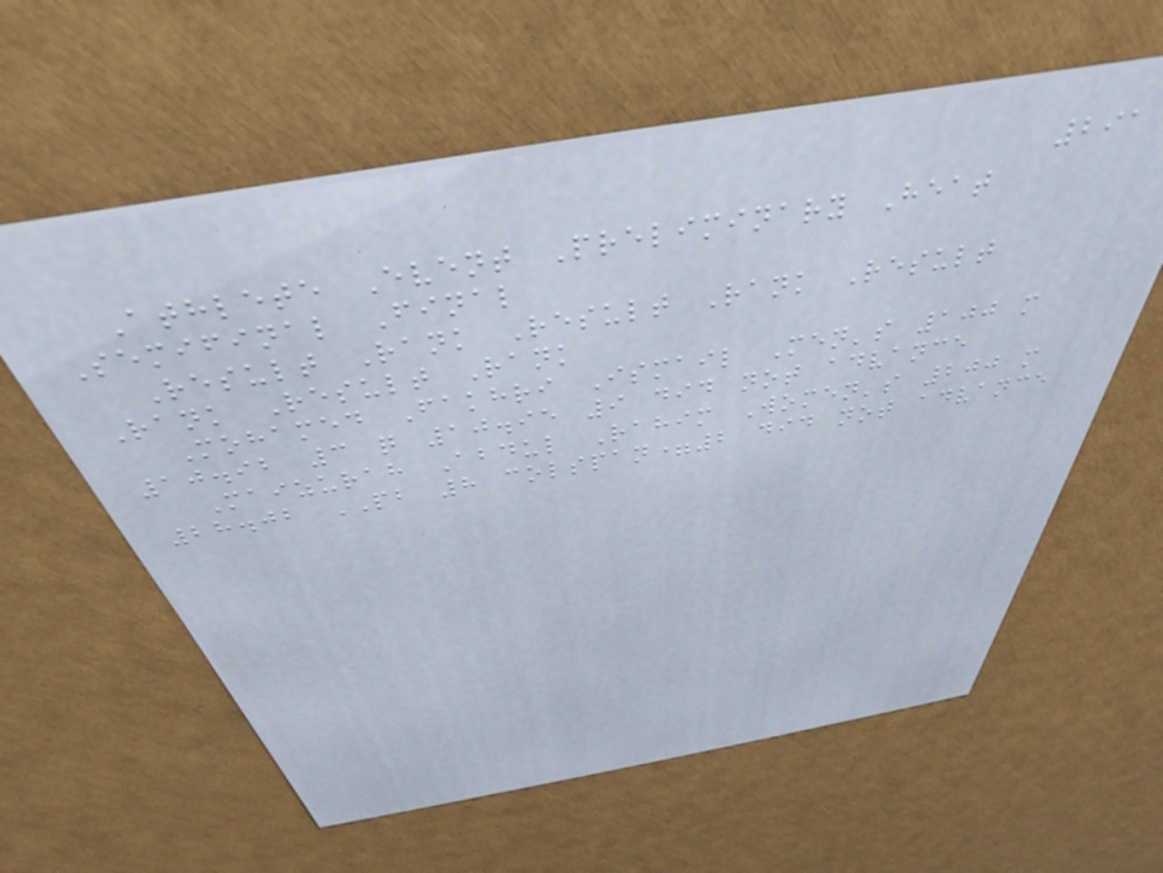291
Athlete Event Preliminary Heat
Semifinal Final
Result Rank Result Rank Result
Rank Result Rank
Mohamed Fakhri Ismail Men's 100 m
10.92 3 q 10.95 9 did not advance
Maizurah Abdul Rahim Women's 200 m
28.02 PB 8 colspan=2 did not advance
